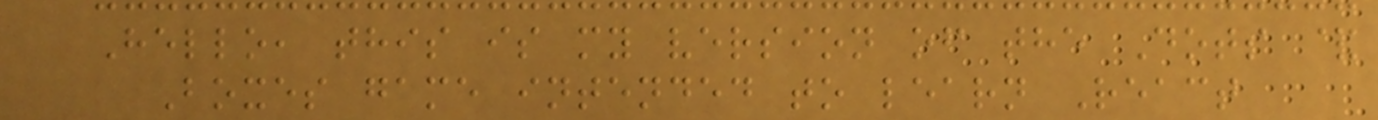Hello, this is my version of the Dots &
Boxes game intended to learn React
